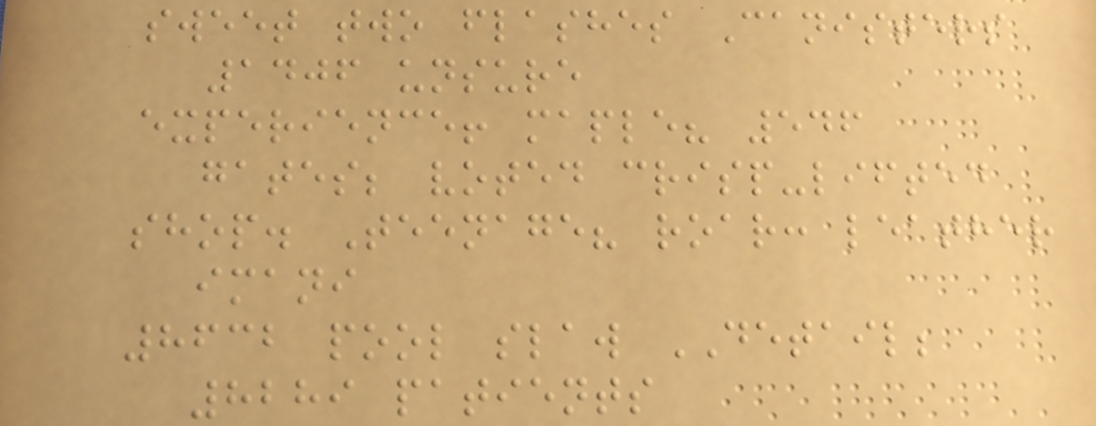sweet two flashes Canisters
1406 unsure
experience! maple? 546
gates; voted crisp-lifted
shop. Teenage? roar: leather
imani
8632 pool slaw DETAIL;
8289 patients
